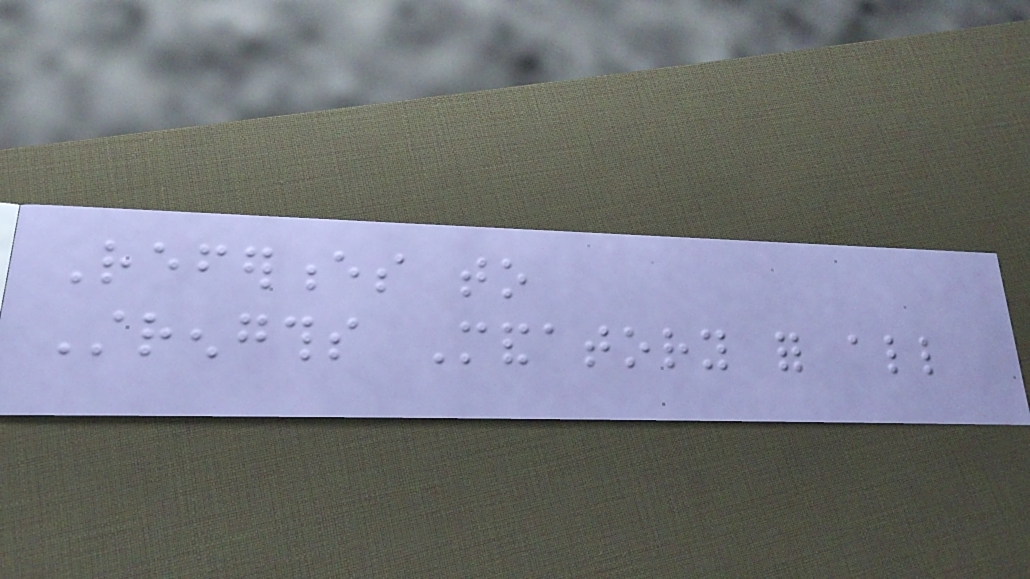References to
Strengths Mandatory for all
